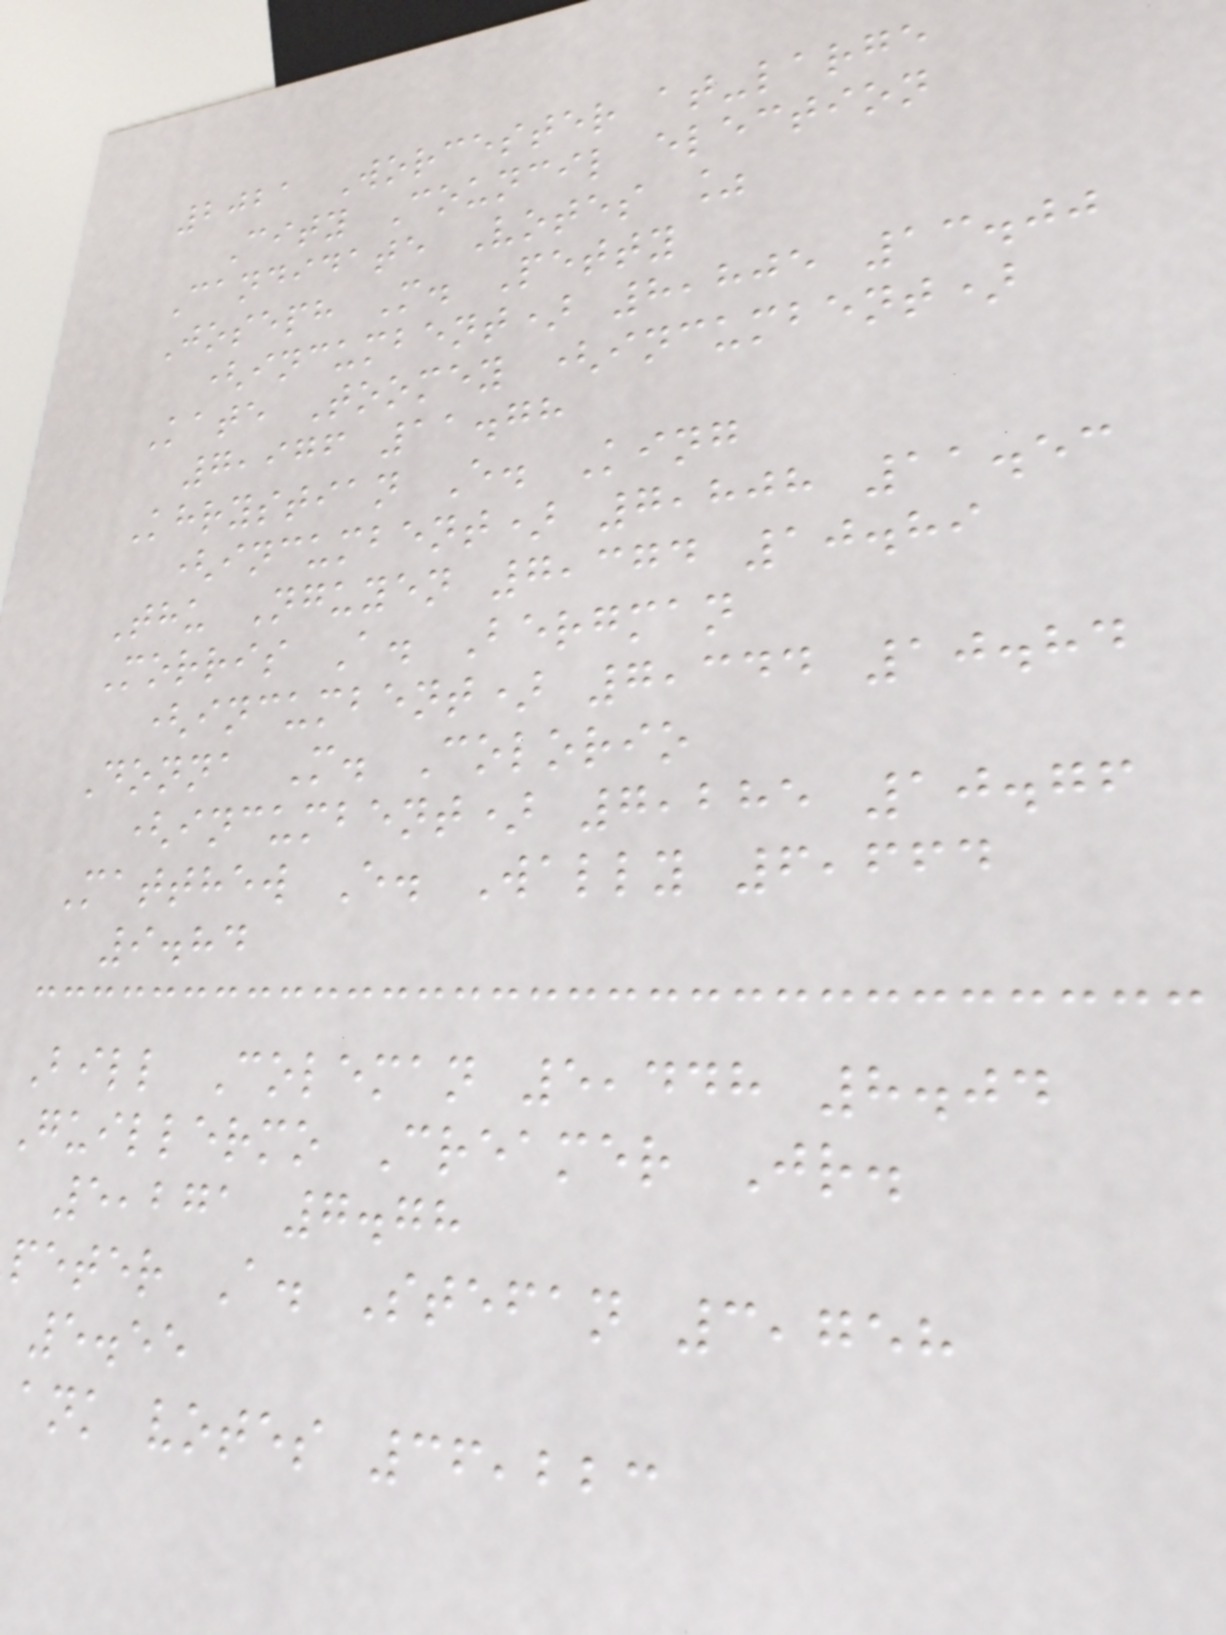2021 Worcester at-large
City Council election
Candidate Votes %
Joseph M. Petty
(incumbent) 8,805 13.00
Kate Toomey (incumbent)
7,976 11.78
Khrystian E. King
(incumbent) 7,808 11.53
Thu Nguyen 7,374 10.89
Morris A. Bergman
(incumbent) 7,344 10.84
Donna M. Colorio
(incumbent) 7,285 10.76
Matthew E. Wally 6,664
9.84
Bill Coleman 5,448 8.04
Guillermo Creamer Jr.
5,271 7.78
peter A. Stefan 3,758
5.55
ank votes 36,223
